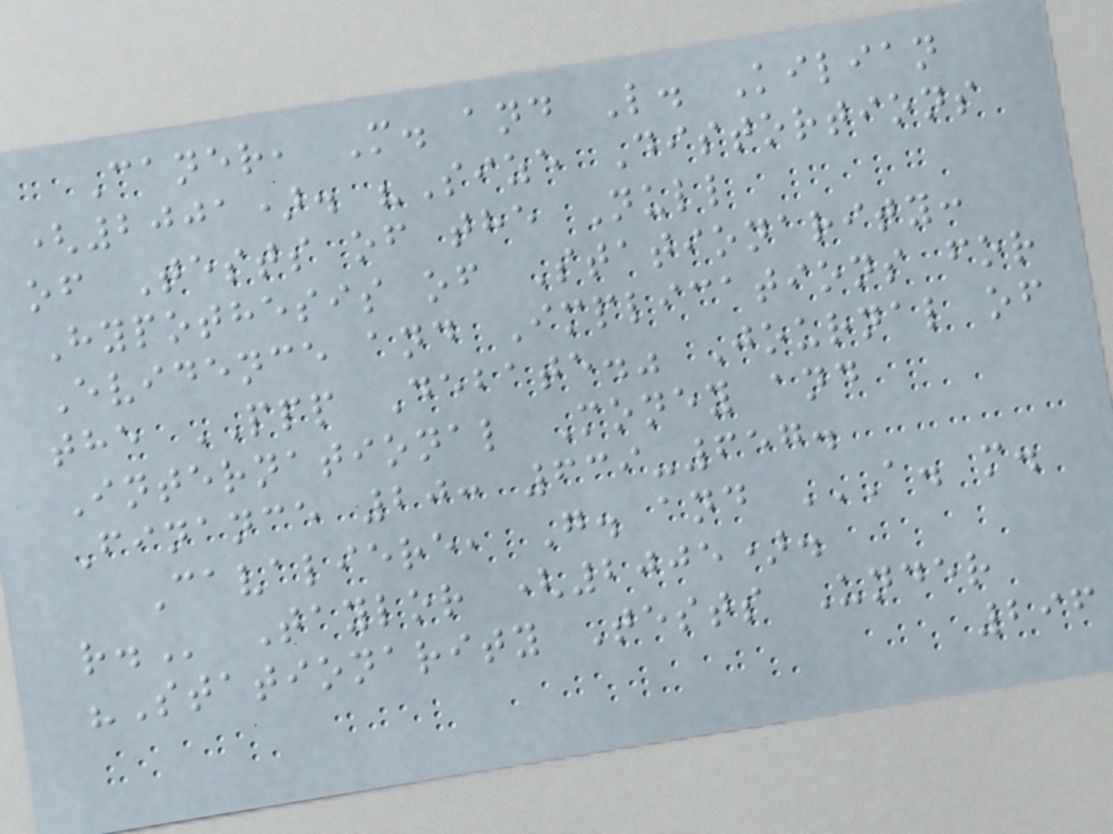Caner, M. and L. Kilian
(2001). "Size Distortions
of Tests of the Null
Hypothesis of Stationarity:
Evidence and Implications for
the PPP Debate." Journal of
International Money and
Finance 20: 639-657.
Cavaliere, G. and A. M.
R. Taylor (2005).
"Stationarity Tests Under
296
